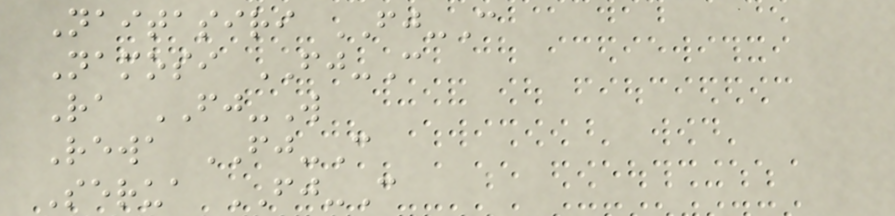Naitasiri FJ-C
Namosi FJ-C
Ra FJ-W
Rewa FJ-C
Serua FJ-C
